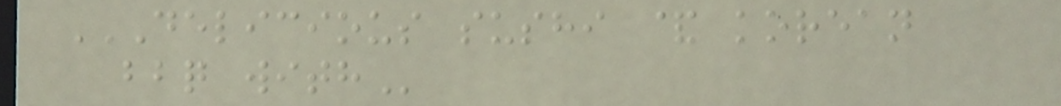DELICIOUS SUSHI & KOREAN
BBQ WITH
